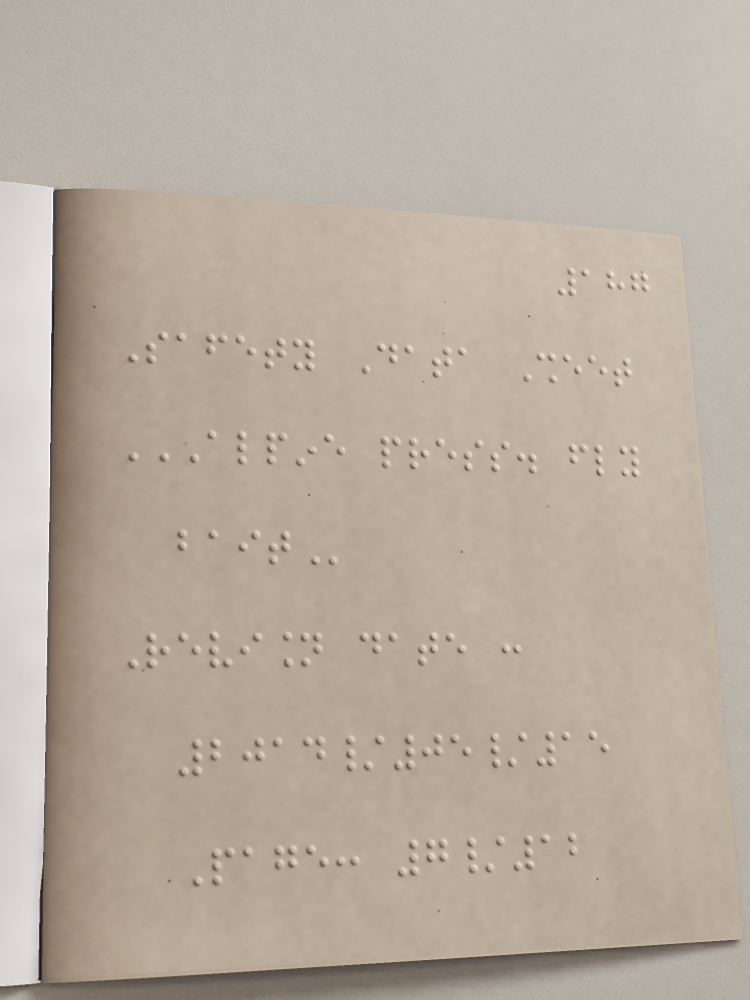187
Safety Data Sheet
ALPINE PRESS. FLY
BAIT
Revision date :
2014/05/15
Page: 7/12
